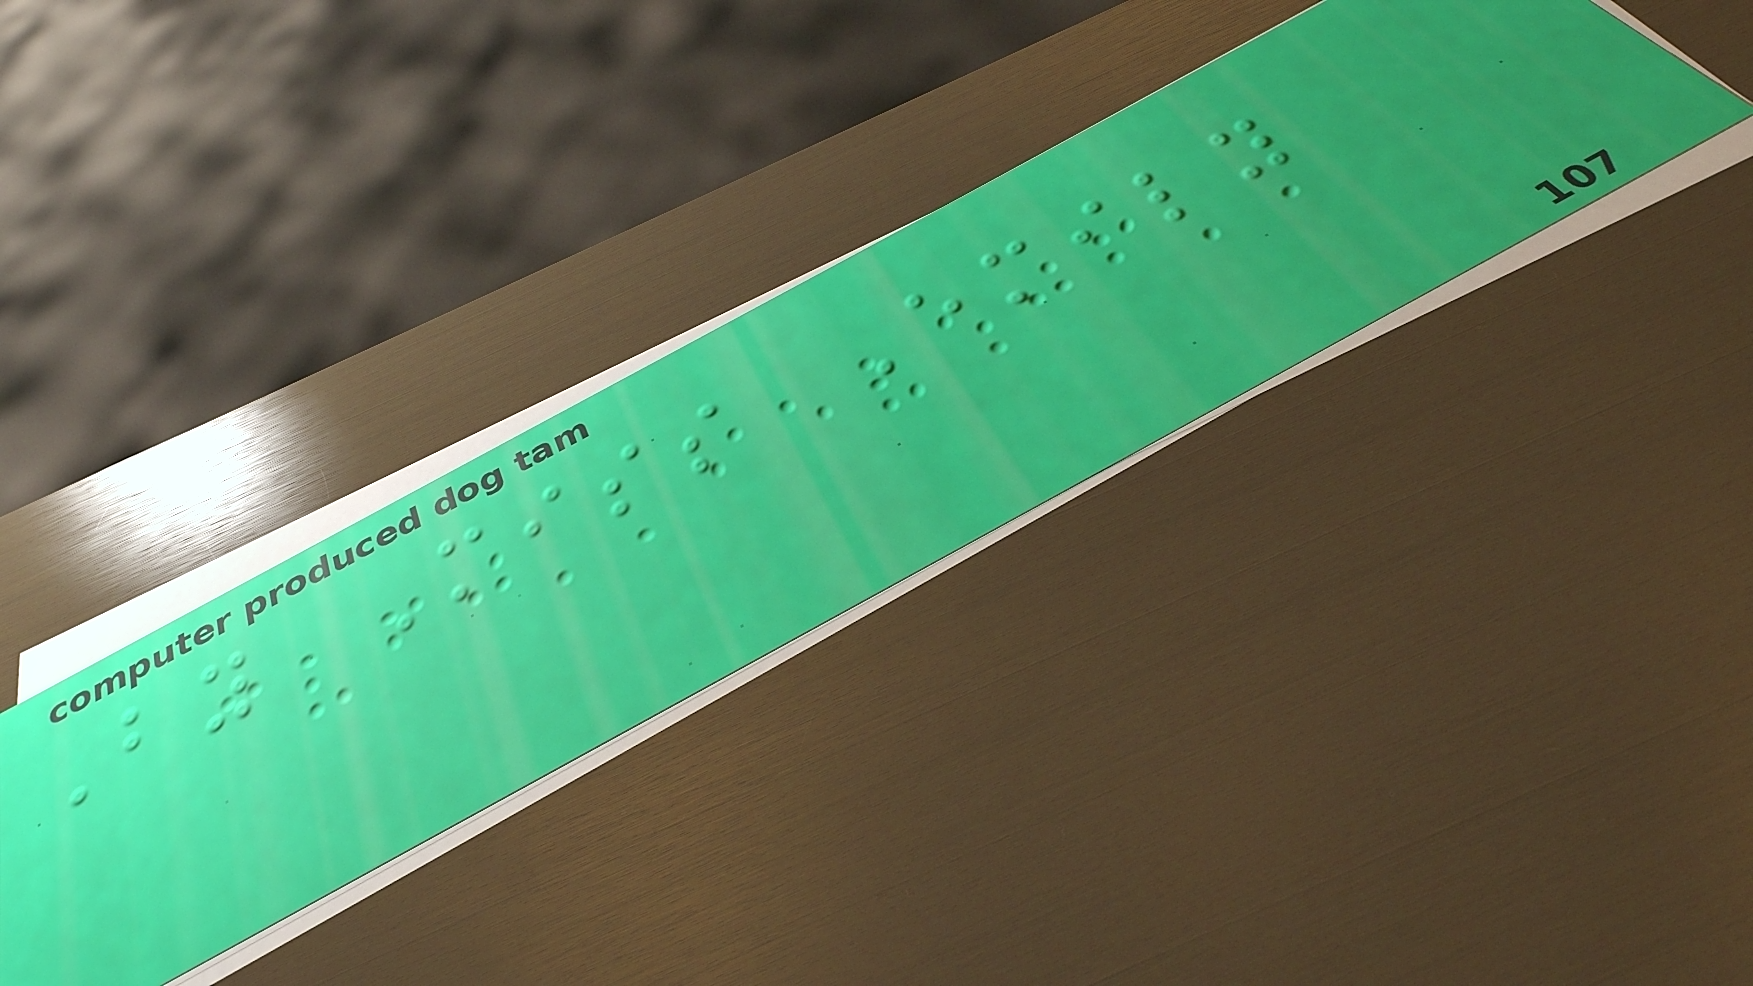By Miss Emily
